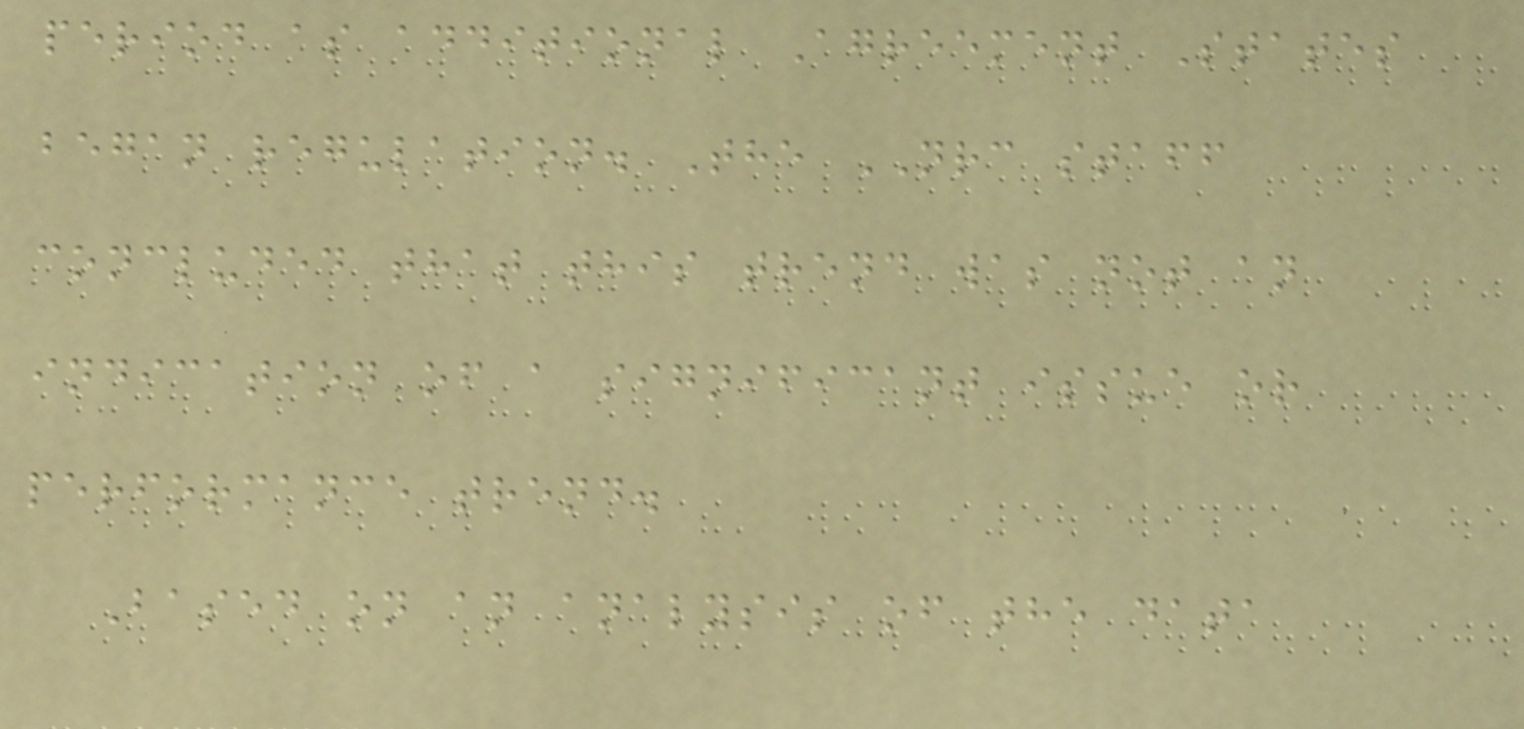period as additional Agreement States
began regulation. The NRC staff
concluded that this trend was not an
indication of a significant issue or
performance trend.
Based on an analysis of the data
